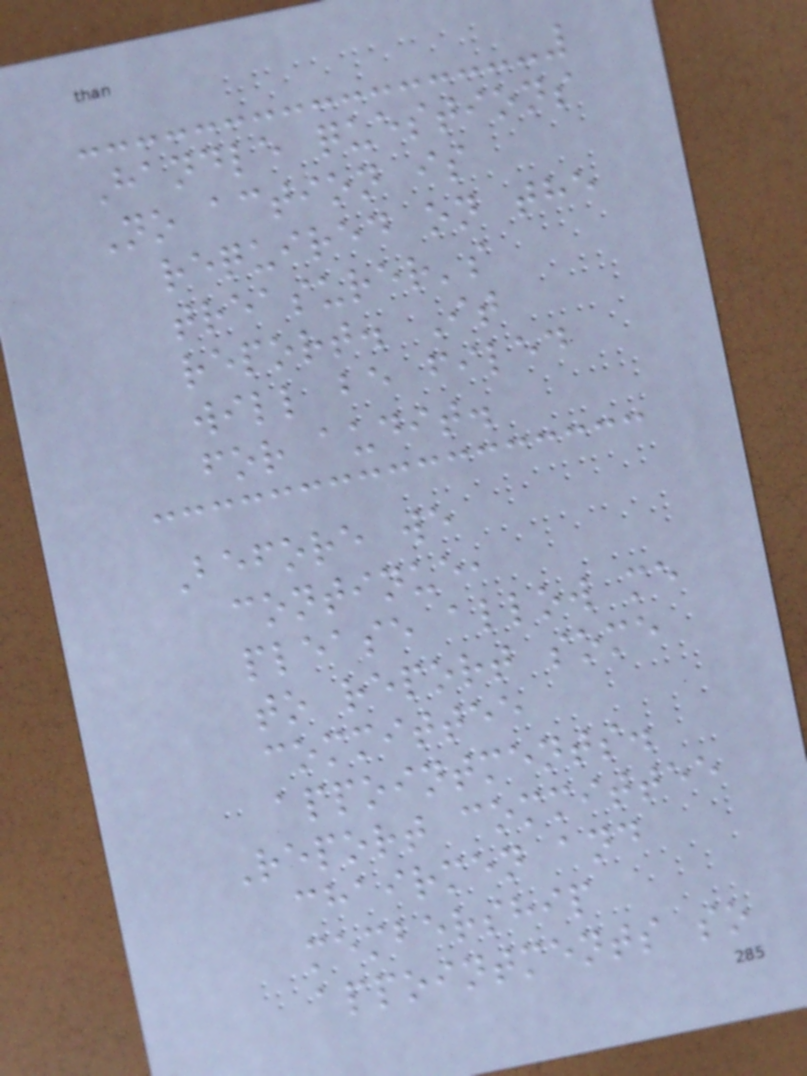Handle questions
No action is
required on the
treasurer's
report. It
will be filed
for audit.
Before we
continue,
please allow me
to report some
committee
appointments.
Report committee
chairmen and
membership
appointments so
